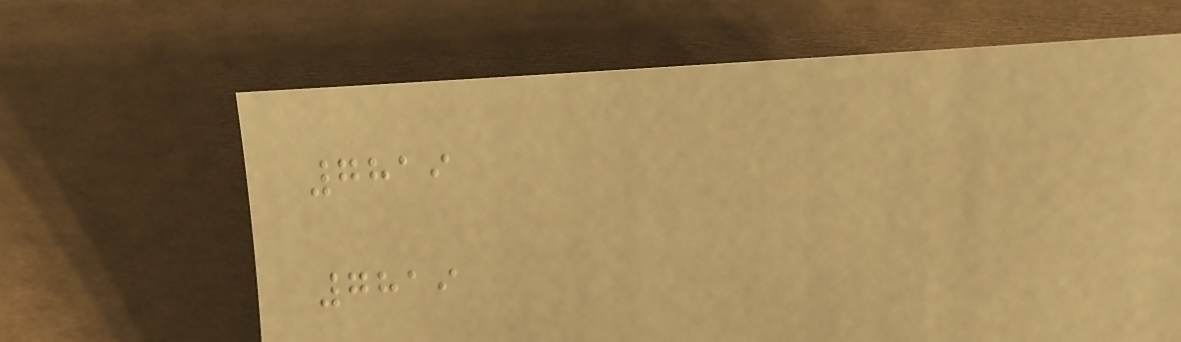7819
7819
